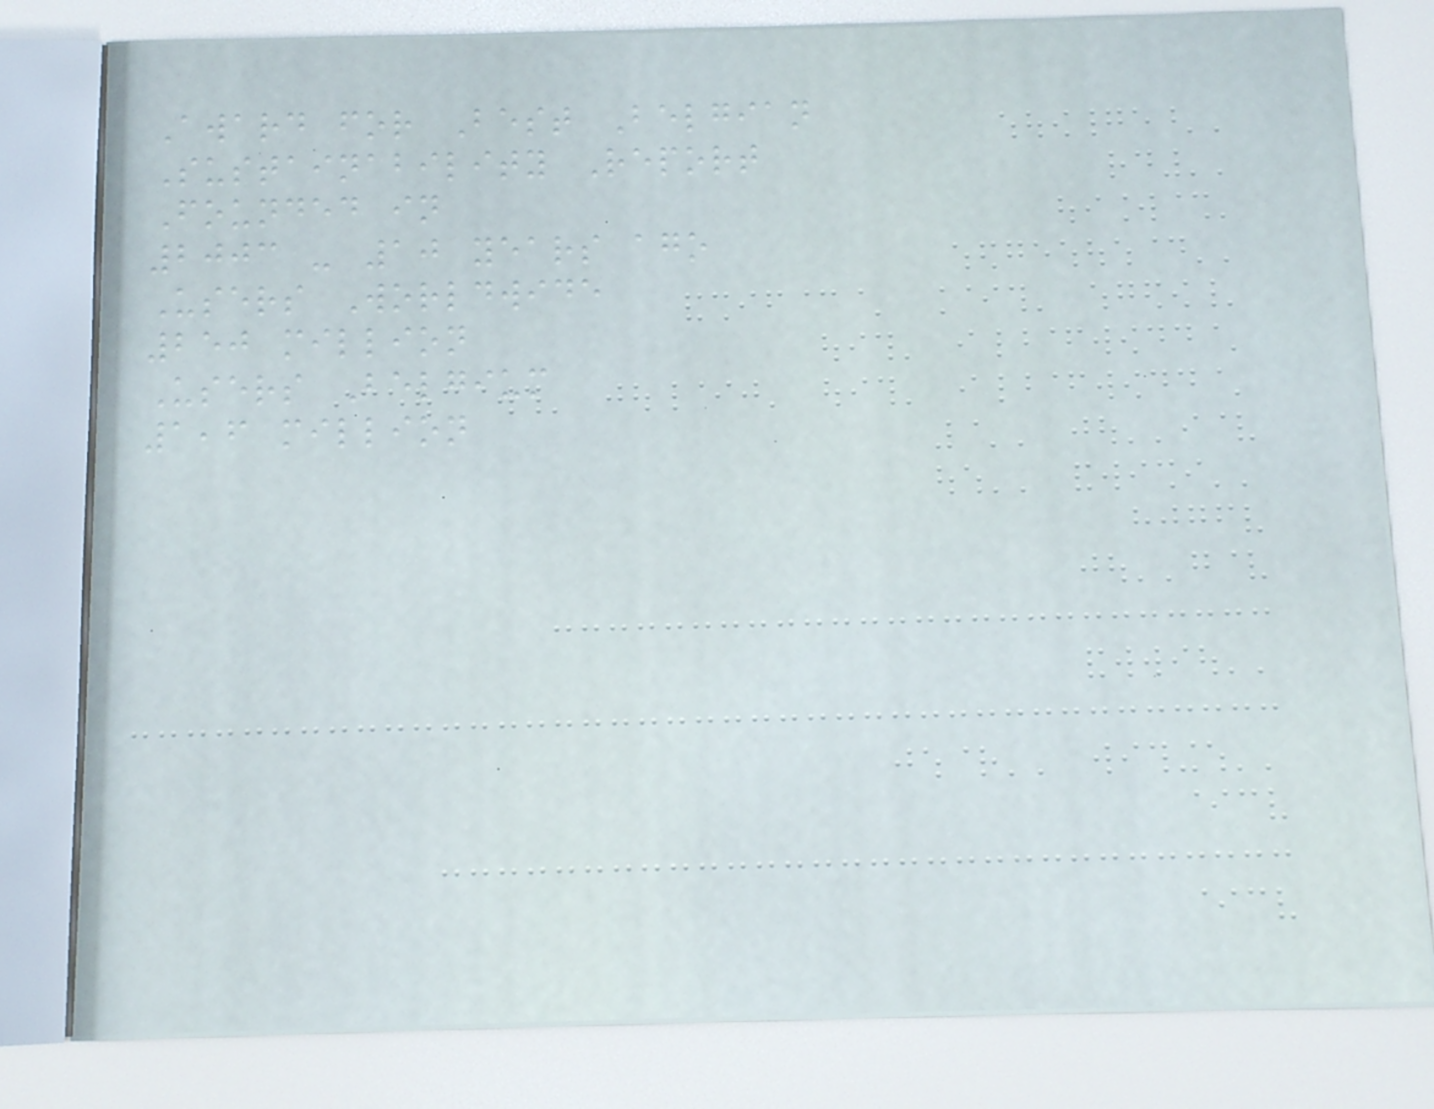Award for Best Belgian
Sustainability Report
Founded in
2003 - 10 years ago
Users Worldwide
250 million
Users Belgium
1,6 million
